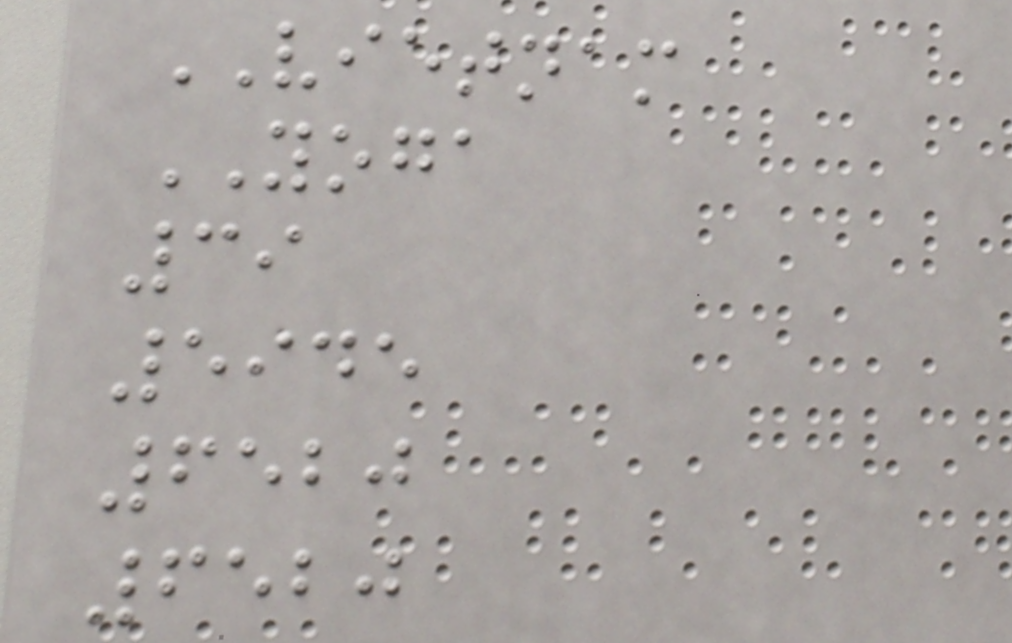VIETNAM
YOGA
39
5945
6520
6520
